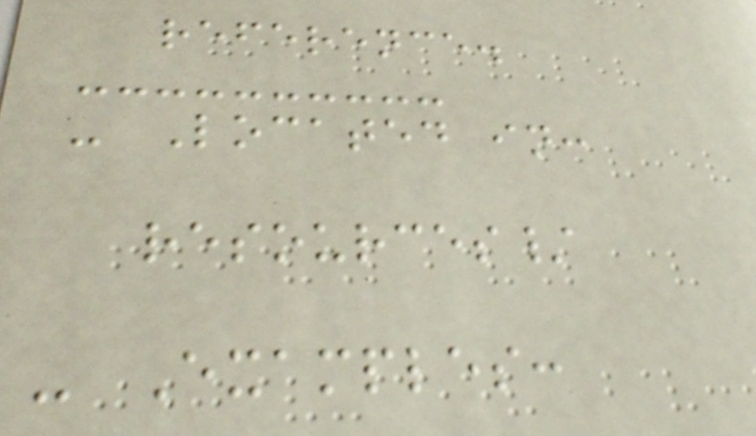reference.
- Located in:
resources/
- Examples:
